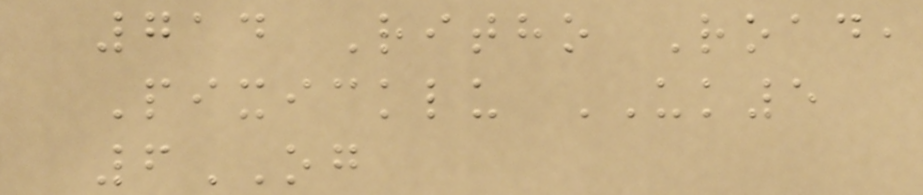714 Ritho Road,
Pixicklu UK5
6OG
